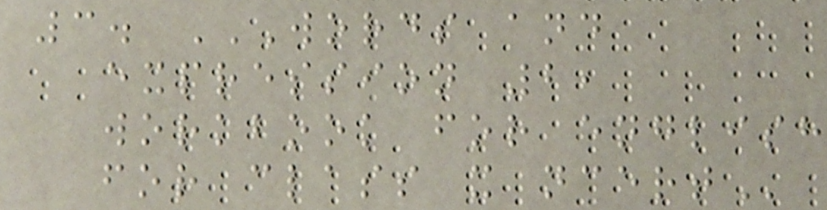3. WORDS AND
EXPRESSION 2,
WORKBOOK FOR ENGLISH
FOR CLASS X NCERT
